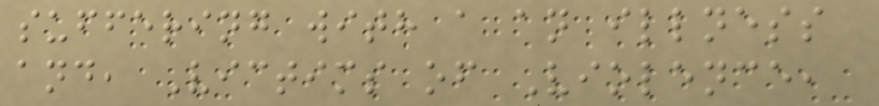suffering with a an illness
and, Victims of Violence,
